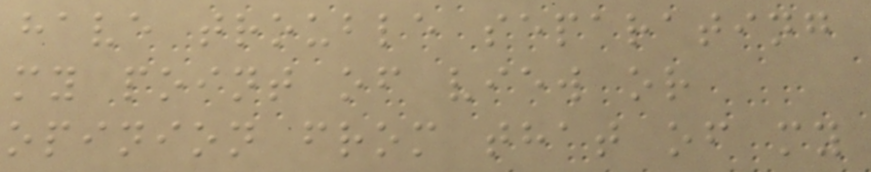have trouble separating
my point of view or
opinion from that of my
